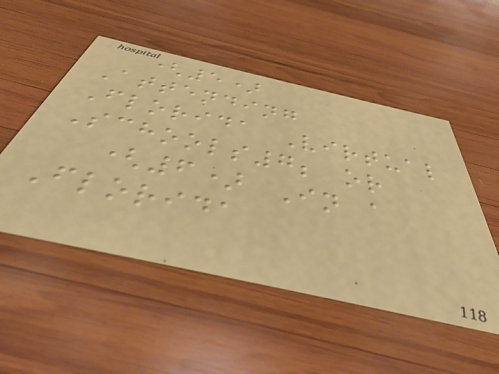(5)
Attending
Florida Virtual
Schools7; or
(6) In a
Florida
